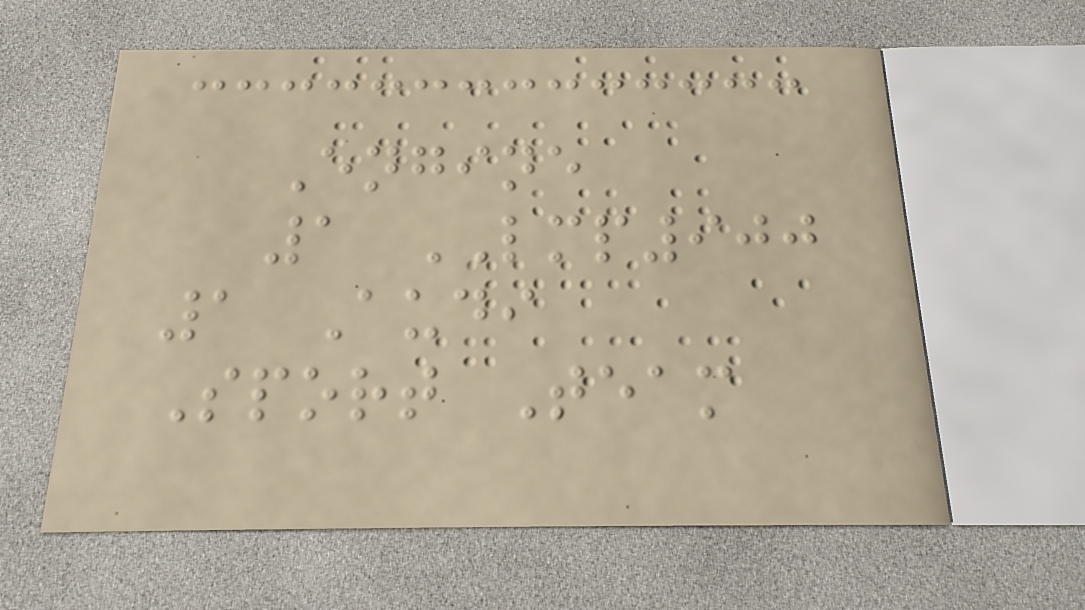Engine
1 LMP900
1 Audi
Sport Team
